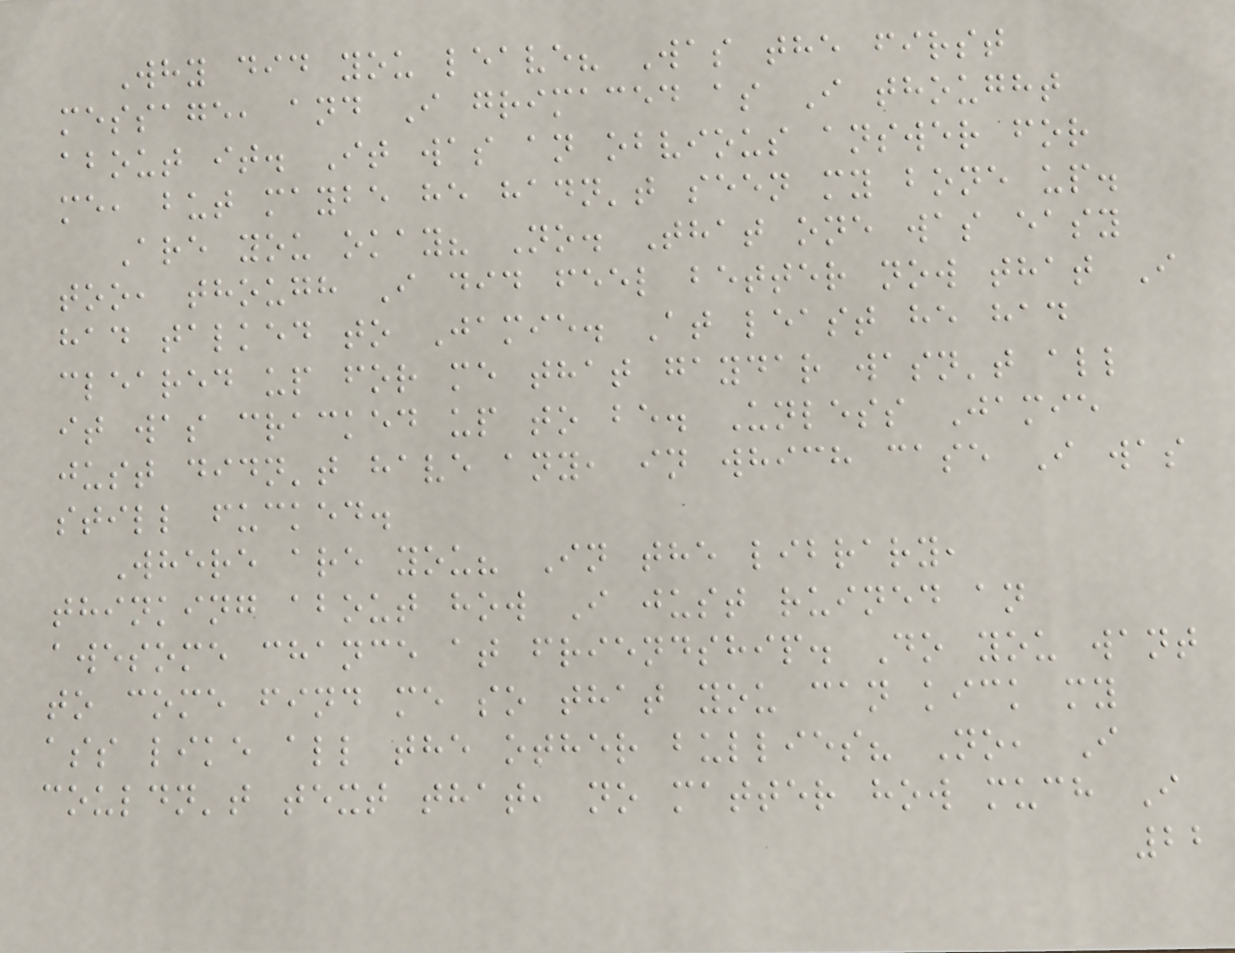Why did you leave? Was the first
message, and I grimaced as I thought
about it. It was an obvious answer for
me, but maybe he hadn't seen my bone up.
Are you okay? No. That one was easy
too, though I did feel better now that I
had talked to Jamie. At least he had
cleared up for me that gaydar wasn't all
it was cracked up to be. Unless Jamie
just didn't have any, in which case I was
still fucked.
Where are you? In the library,
thinking about how I just ruined an
awesome chance at friendship. Do you want
to come find me so that you can kick my
ass like all the other bullies? No, I
couldn't text that, no matter how much I
22
